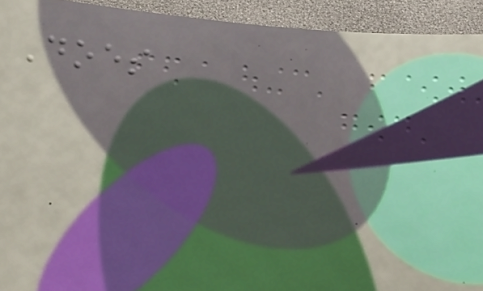Does
